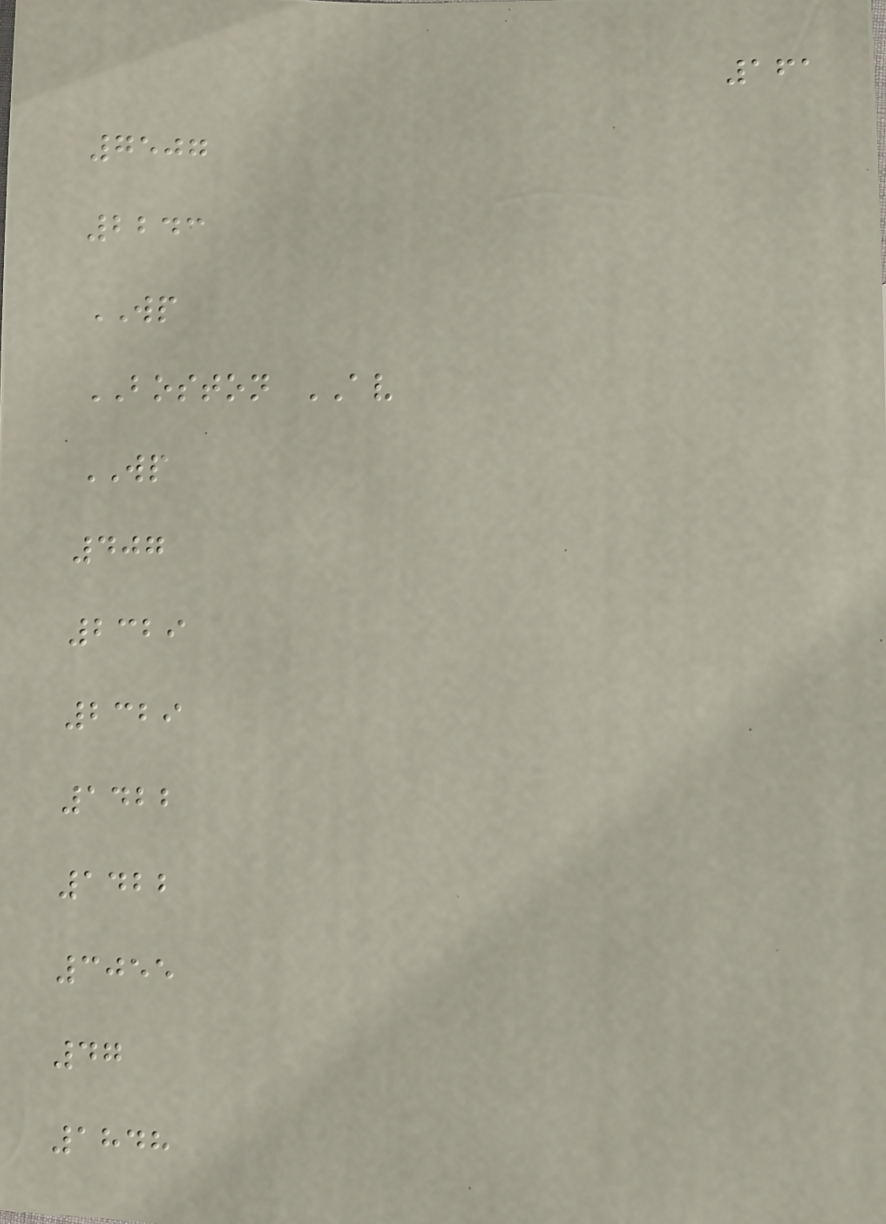161
7507
2243
WP
BOSTON AV
WP
407
2329
2329
1422
1422
3055
47
1848
